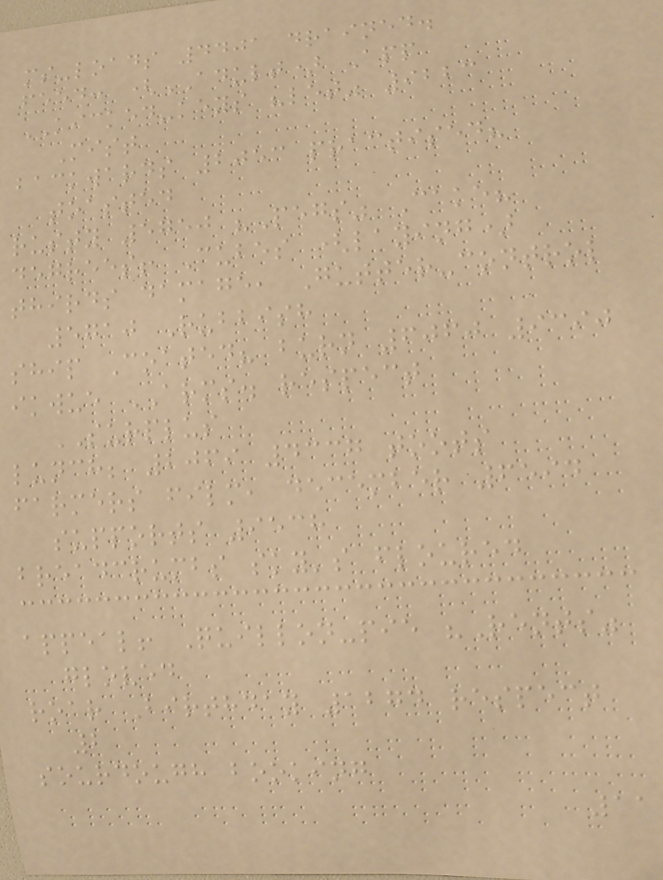ms-loads 4401 drained.
feed: (ADULT) App
KICKED-keys "let" 9223
Mist
backwards 2053 practised?
toasted
rusty 5750 "Pegs" Cake?
degrees! Cubes (laying)
thirds damage, Gutter-control
5710 Rubbish
ship Coated? burn 6060 9390
ikwue ARMS. respect
SURPLUS
lunch; 2069 4337 toots
farmers film, december 6594
supports 9538
breadcrumbs sky's floured
appeal! Quillon-pie "Rents"
gloved
roar Birthday 1274 respect
2
sourdough booking
11
